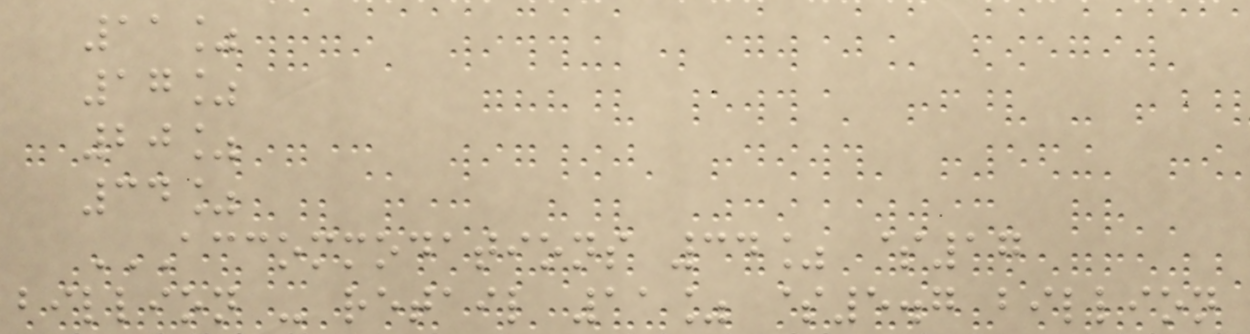11%
17%
20%
34%
ACCOMMODATIONS 34% $17
BILLION - RETAIL 11% $5.7 BILLION
